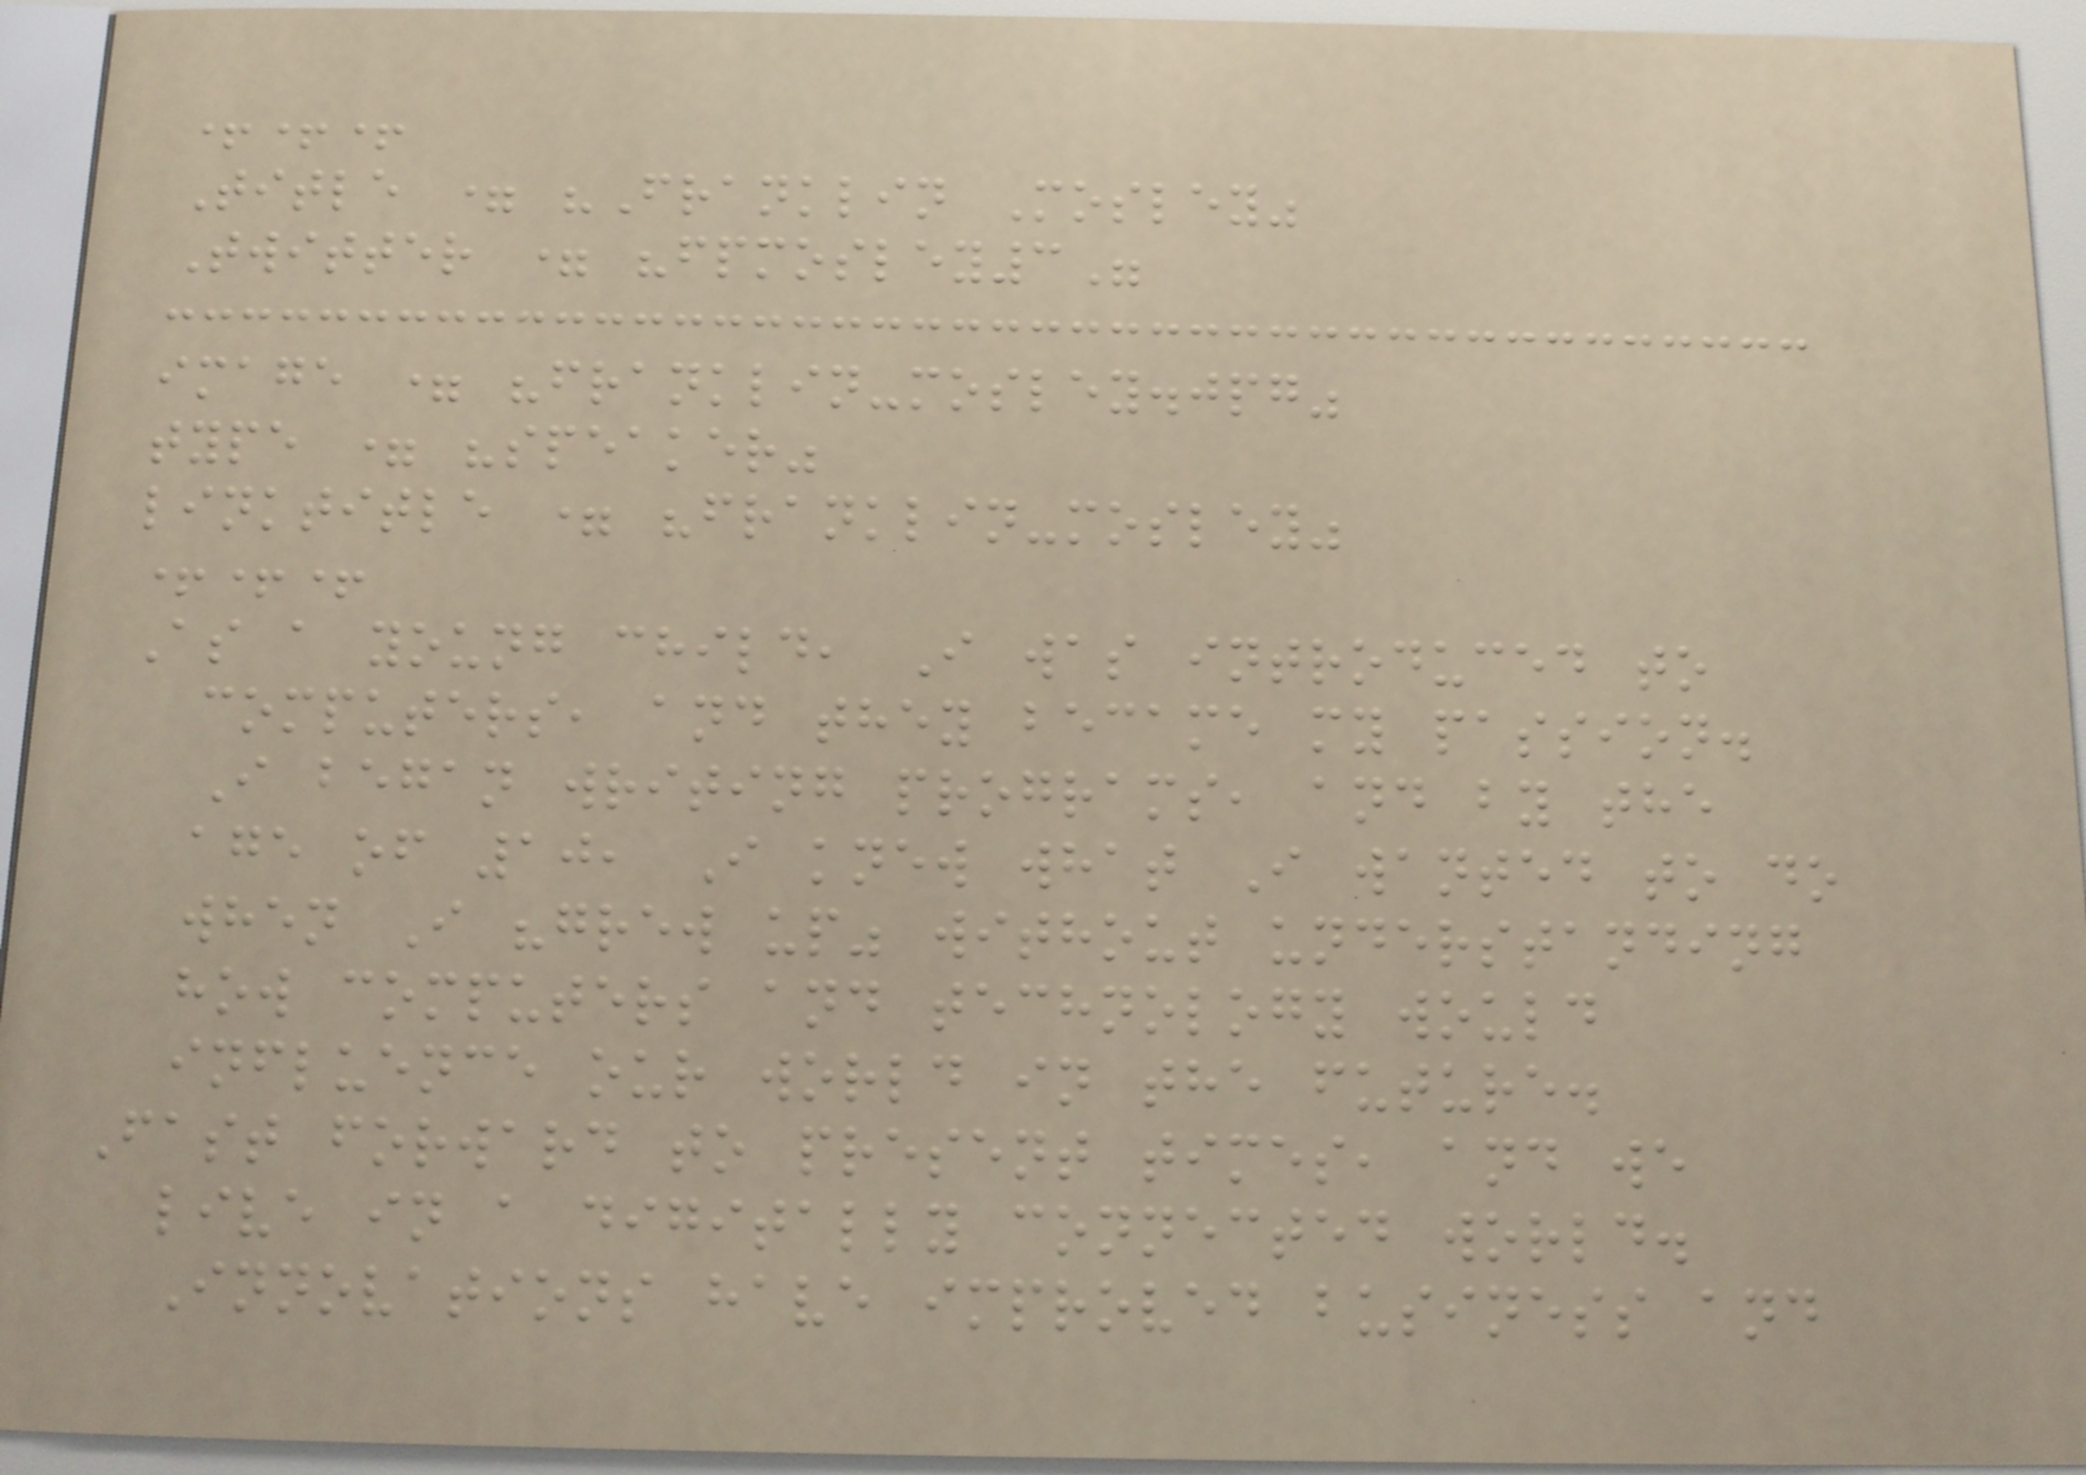+++
Title = "Franklin Mosley"
Twitter = "fpmosley3"
image = "franklin-mosley.jpg"
type = "speaker"
linktitle = "franklin-mosley"
+++
As a young child, I was introduced to
computers, and they became my passion.
I began writing programs, and by the
age of 10, I knew what I wanted to do
when I "grew up" without understanding
how computers and technology would
influence our world in the future.
Fast forward to present times, and we
live in a digitally connected world.
Innovations have improved business and
